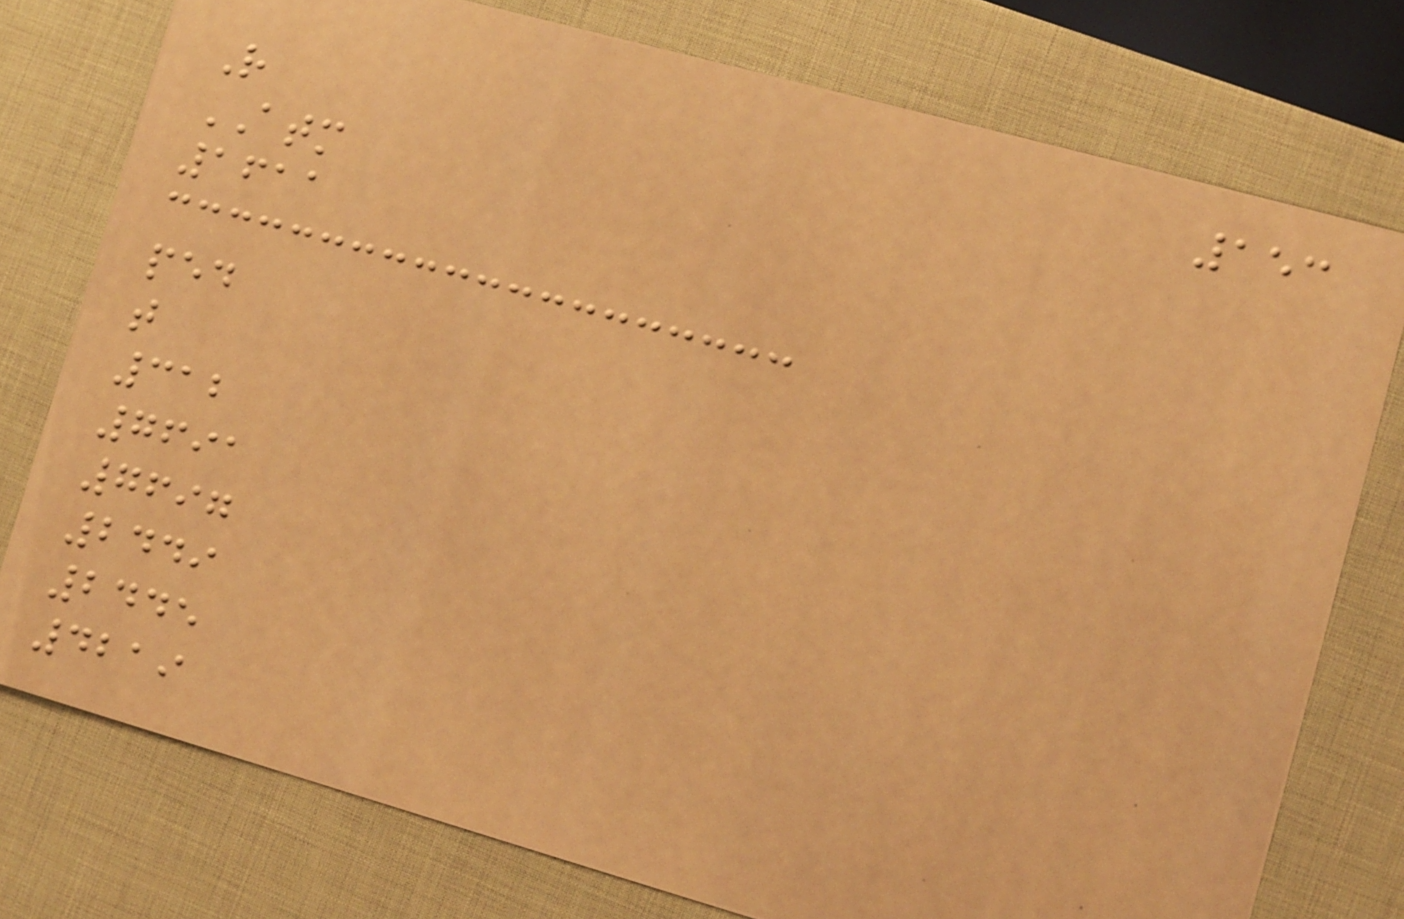153
R
ATM
1611
ped
t
312
7691
7697
2449
2445
4219
